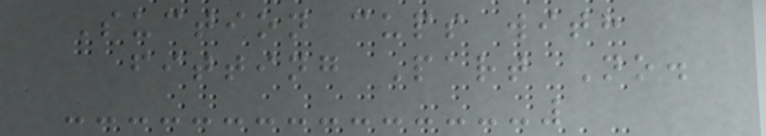Suction cups with
fitting Part No.
